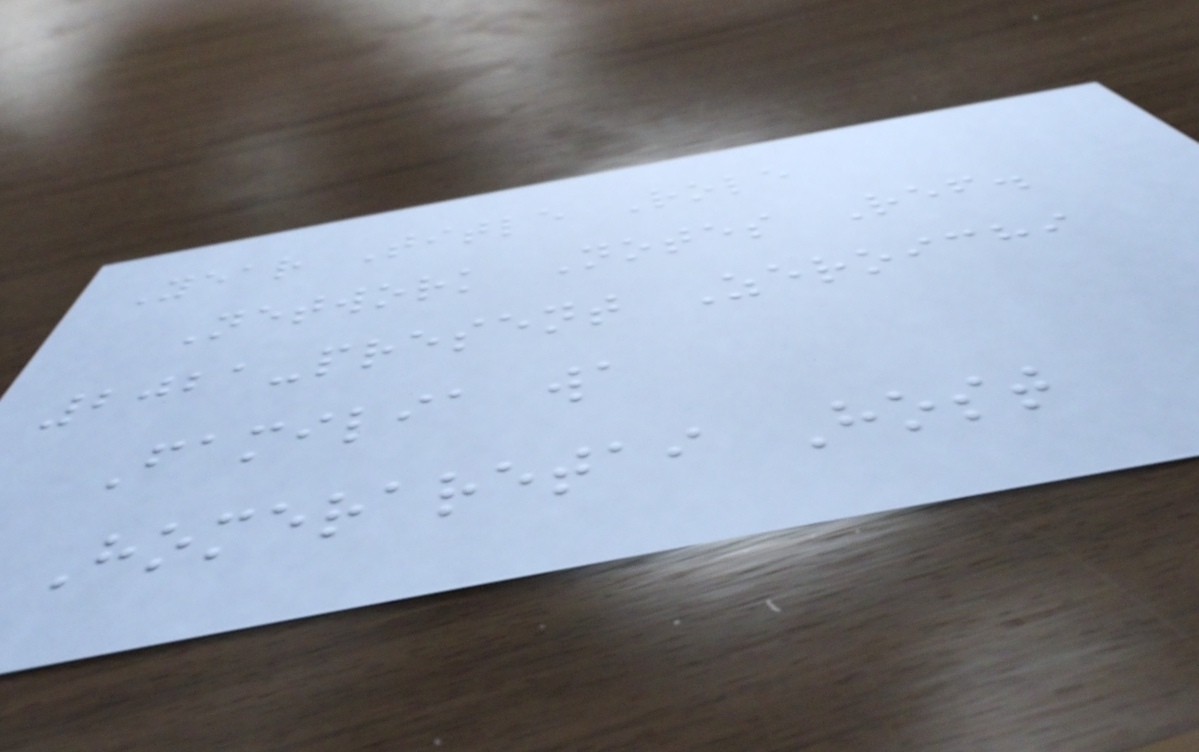Year Title Role
Network Notes Ref.
2021-present Zeroichi
Familia wa
Homeraretai Host
